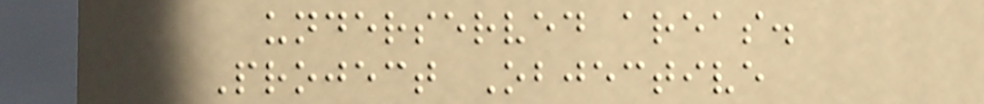underserved areas.
Project Objective
